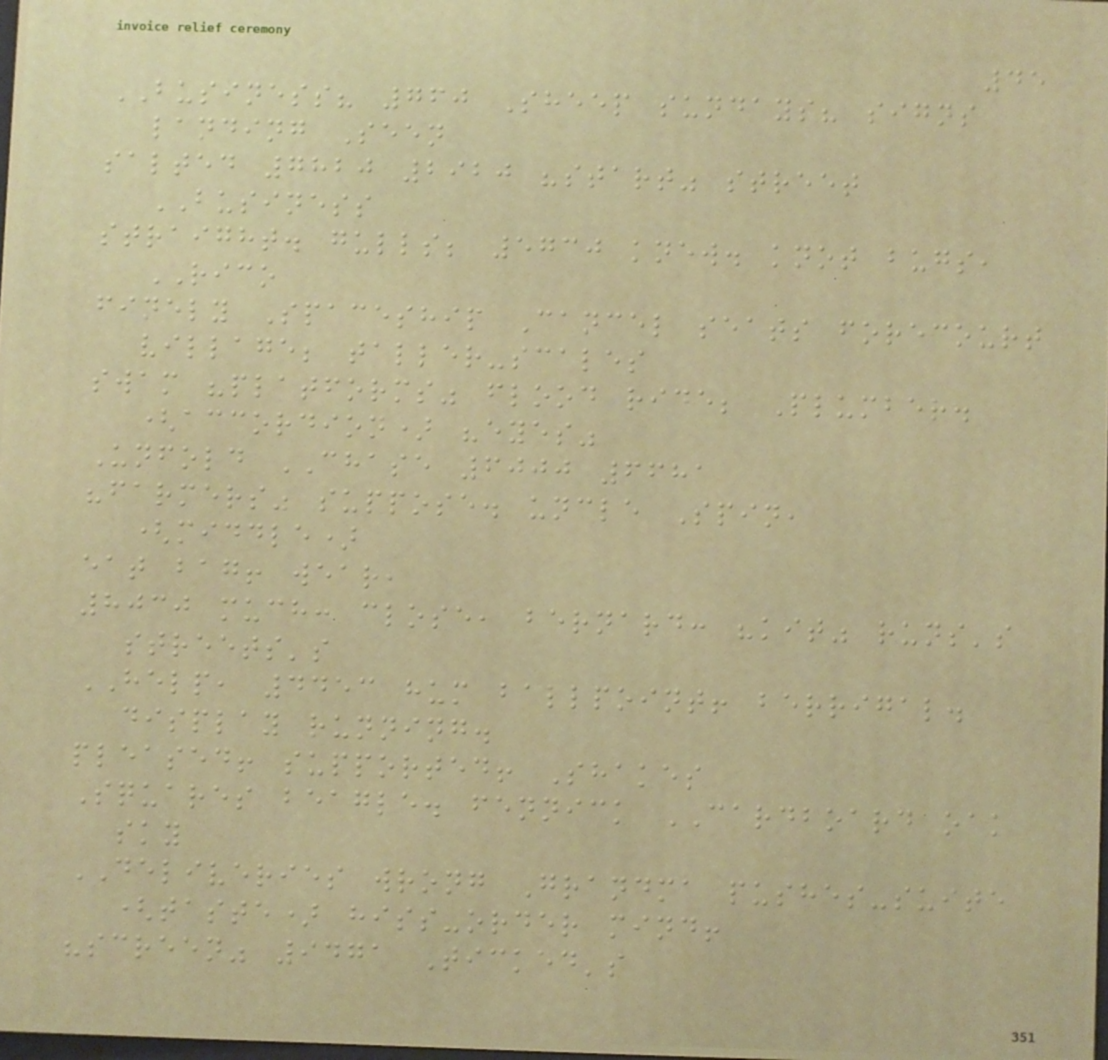45
BUSINESS? 760 Sheep sundays? signs
landing Seen
salted 7820 2920 "start" street
BUSINESS
straight. gulls; 5730 knew. knot bugs,
RICO
finely Spaceship Cancel seats forecourt
village; taller-scales
swam "platforms" flood ride; Plumber.
(accordion) "eyes"
Unfold CHASE 6000 6681
"farmers" suppose. uncle Spin,
(middle)
eat bag! wear,
8030 much: close, bernard: "kit" runs's
streets's
HELP, 4453 hum ballpoint! berrigal.
display running.
pleased! supported! Shakes
Squares beagle. fennick CARDBOARD oak
sky
DELIVERIES wrong Grandma pushes-suite
(taste) hiss-order mind!
"screen" 9471 Ticked's
